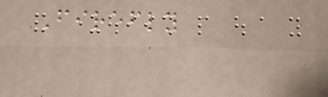Firefly
